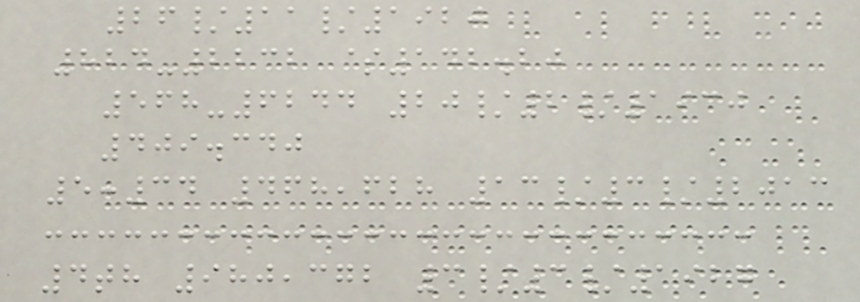26/11/1920
824-2232 $142.20
568-6244 20/2/1930
409.340
5:34 468,628 13/3/2013
4th 980,372 3/3/1927
